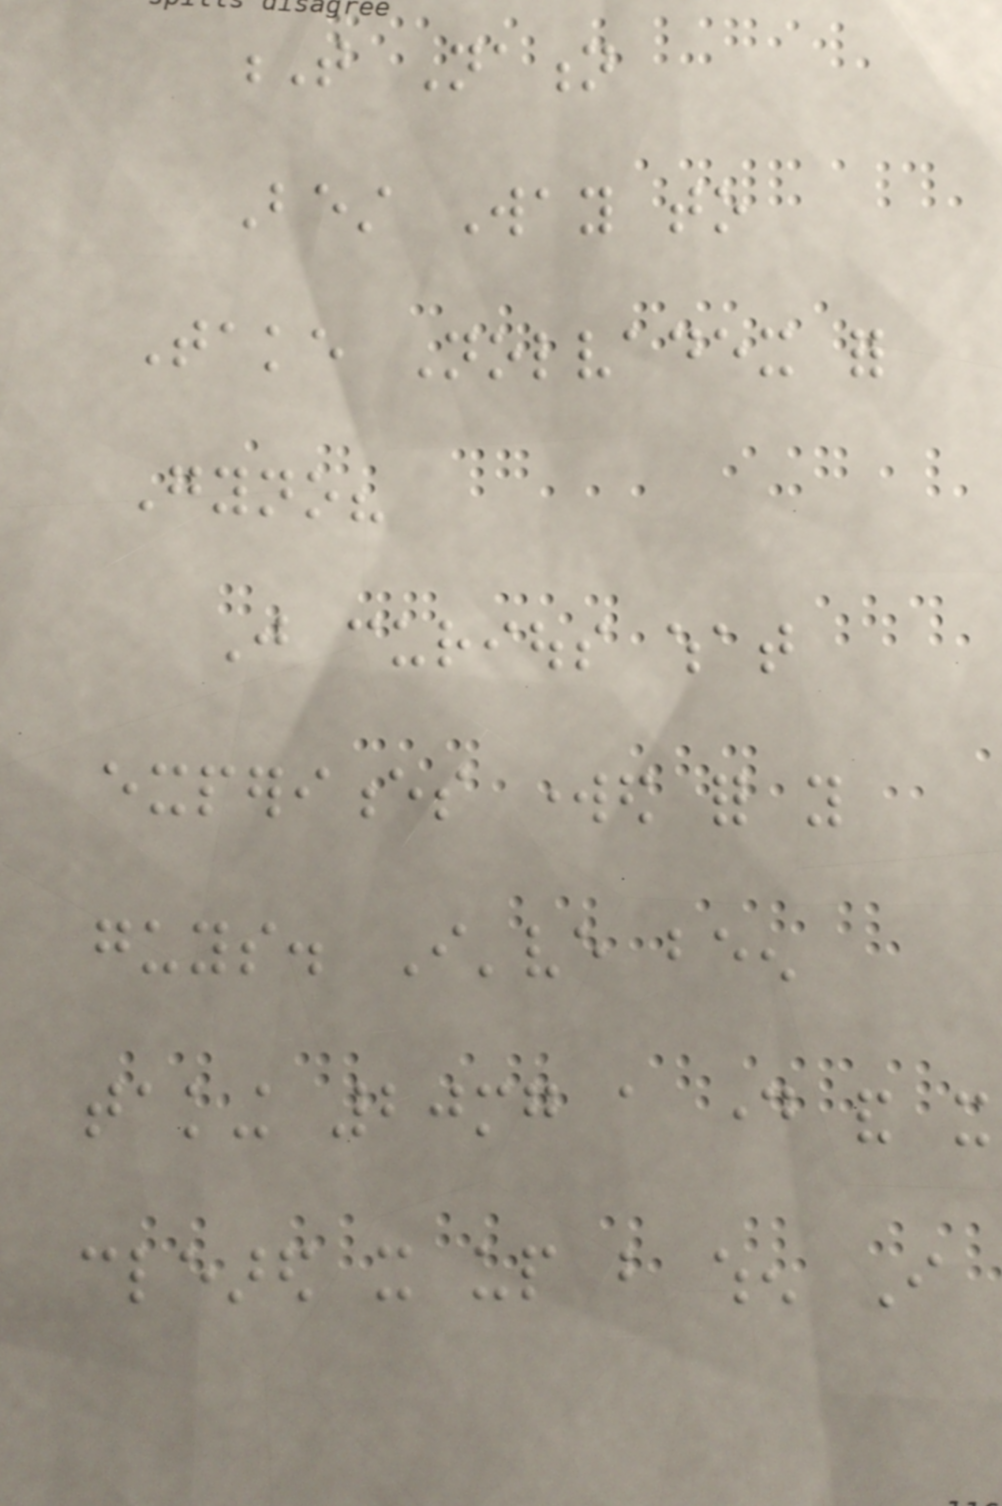T Nation
Best Way to
Take Nolvadex for
Gyno?
Just curious what
experiences worked for you
guys. I've been
taking 20mg a day and it
cleared it up but when I
